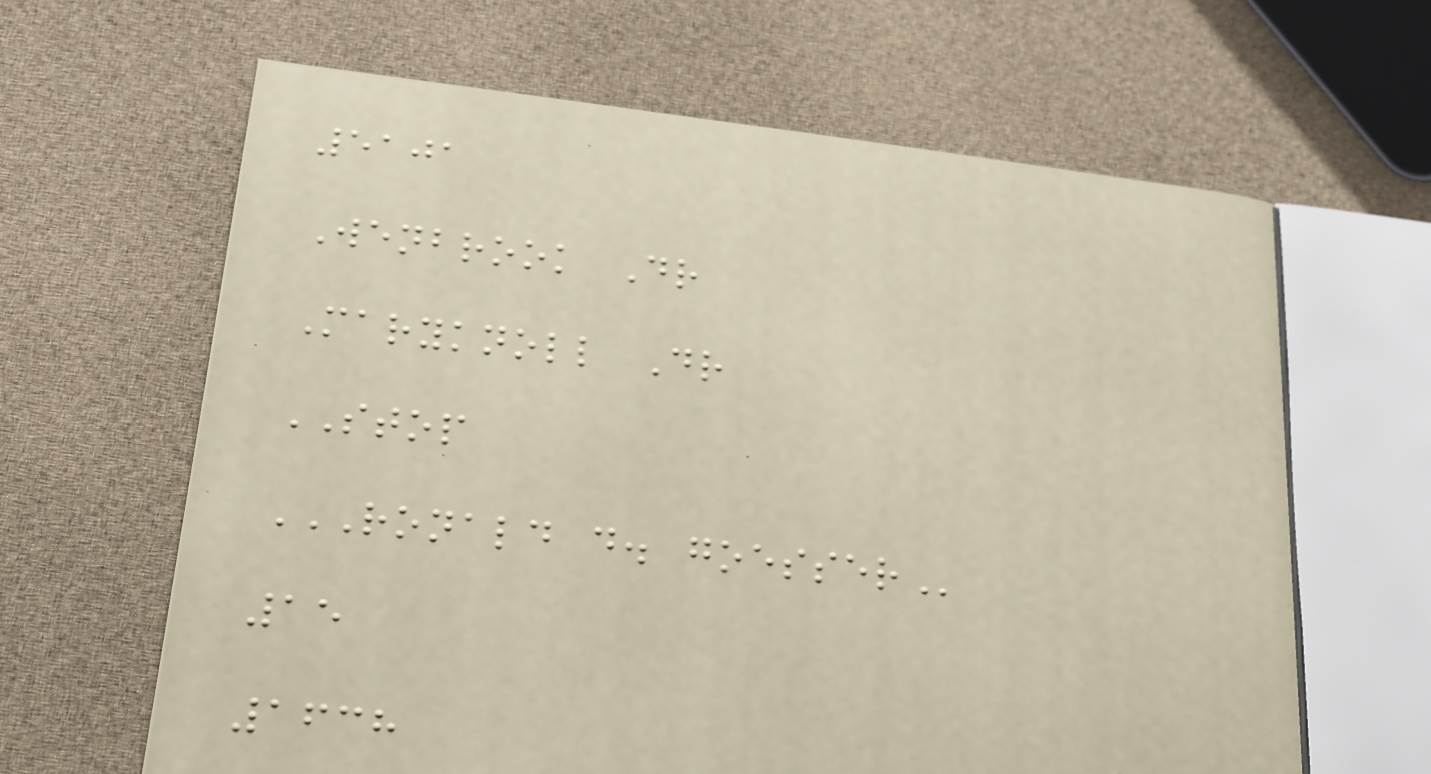5101
Wenbrook Dr
Maryknoll Dr
STOP
RONALD D. GOESSER
15
1638
